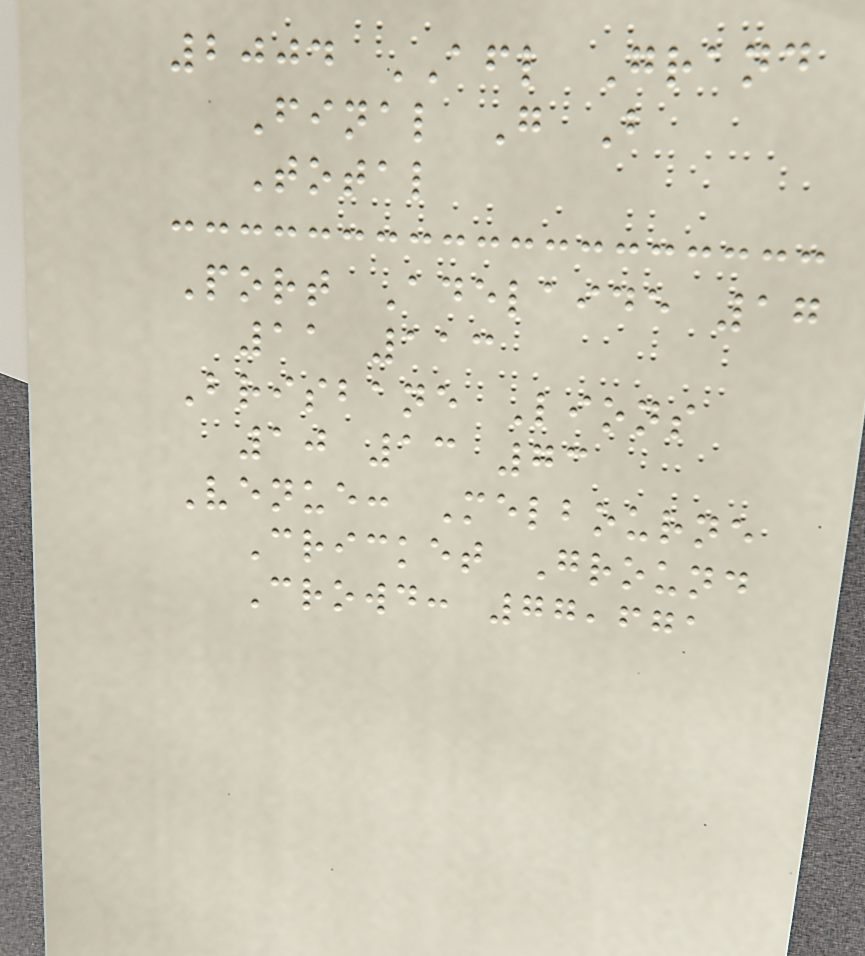2004 AFL Grand
Final G B
Total
Port Adelaide 17
11 113
Brisbane Lions
10 13 73
Venue: Melbourne
Cricket Ground
Crowd: 77,671
